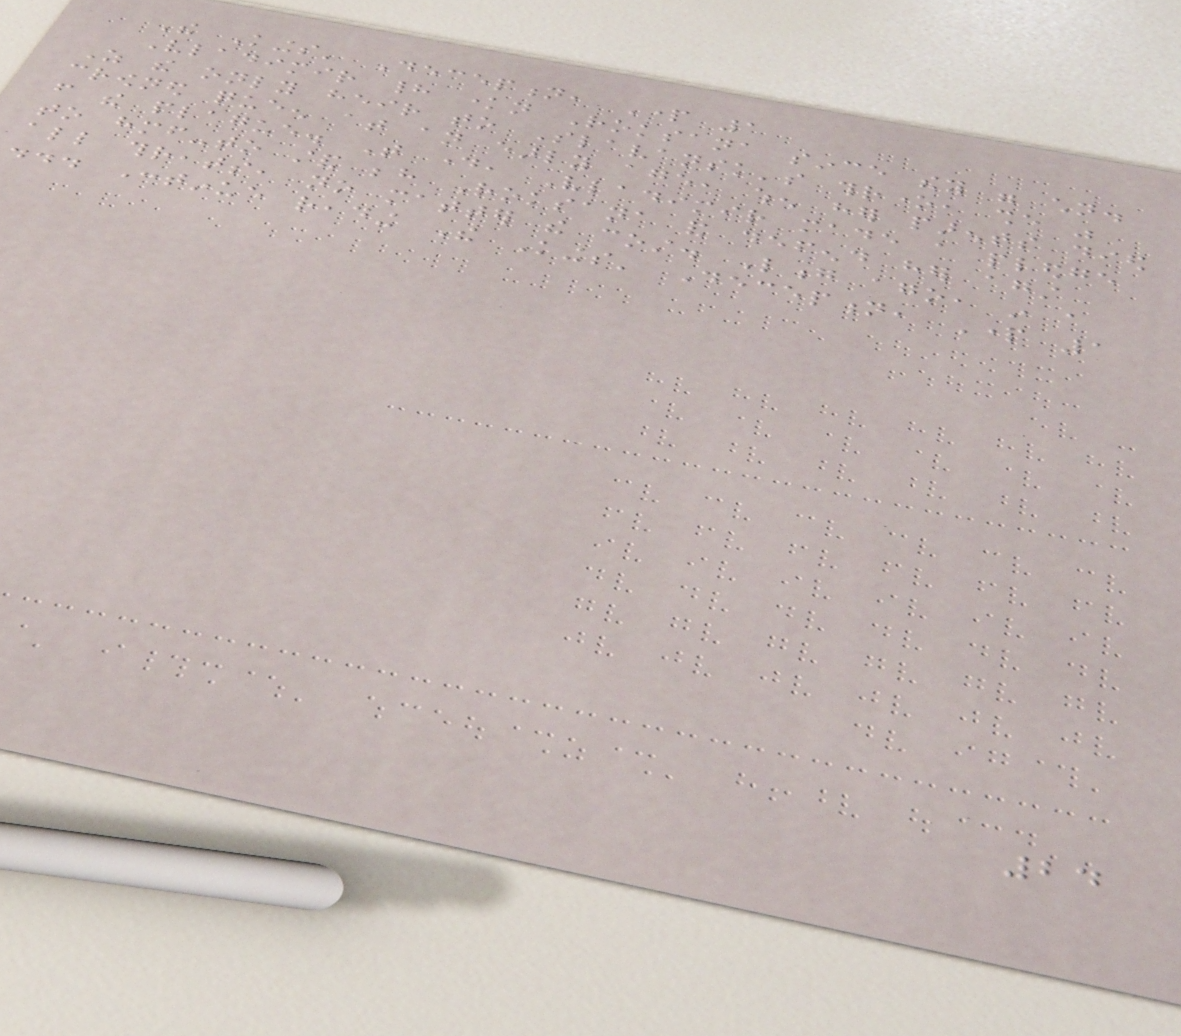The Kings' Deception, Part 1
Vladimir had known Roksana since they were children.
As the only heir to Slavansk's throne, she was
crowned queen at an early age, when her parents died
from the plague. That day, Vladimir made a pledge
to himself-to stand behind Roksana and defend her against
all threats, no matter the cost. Long ago, in a
... Continue reading The Kings' Deception, Part 1
24
